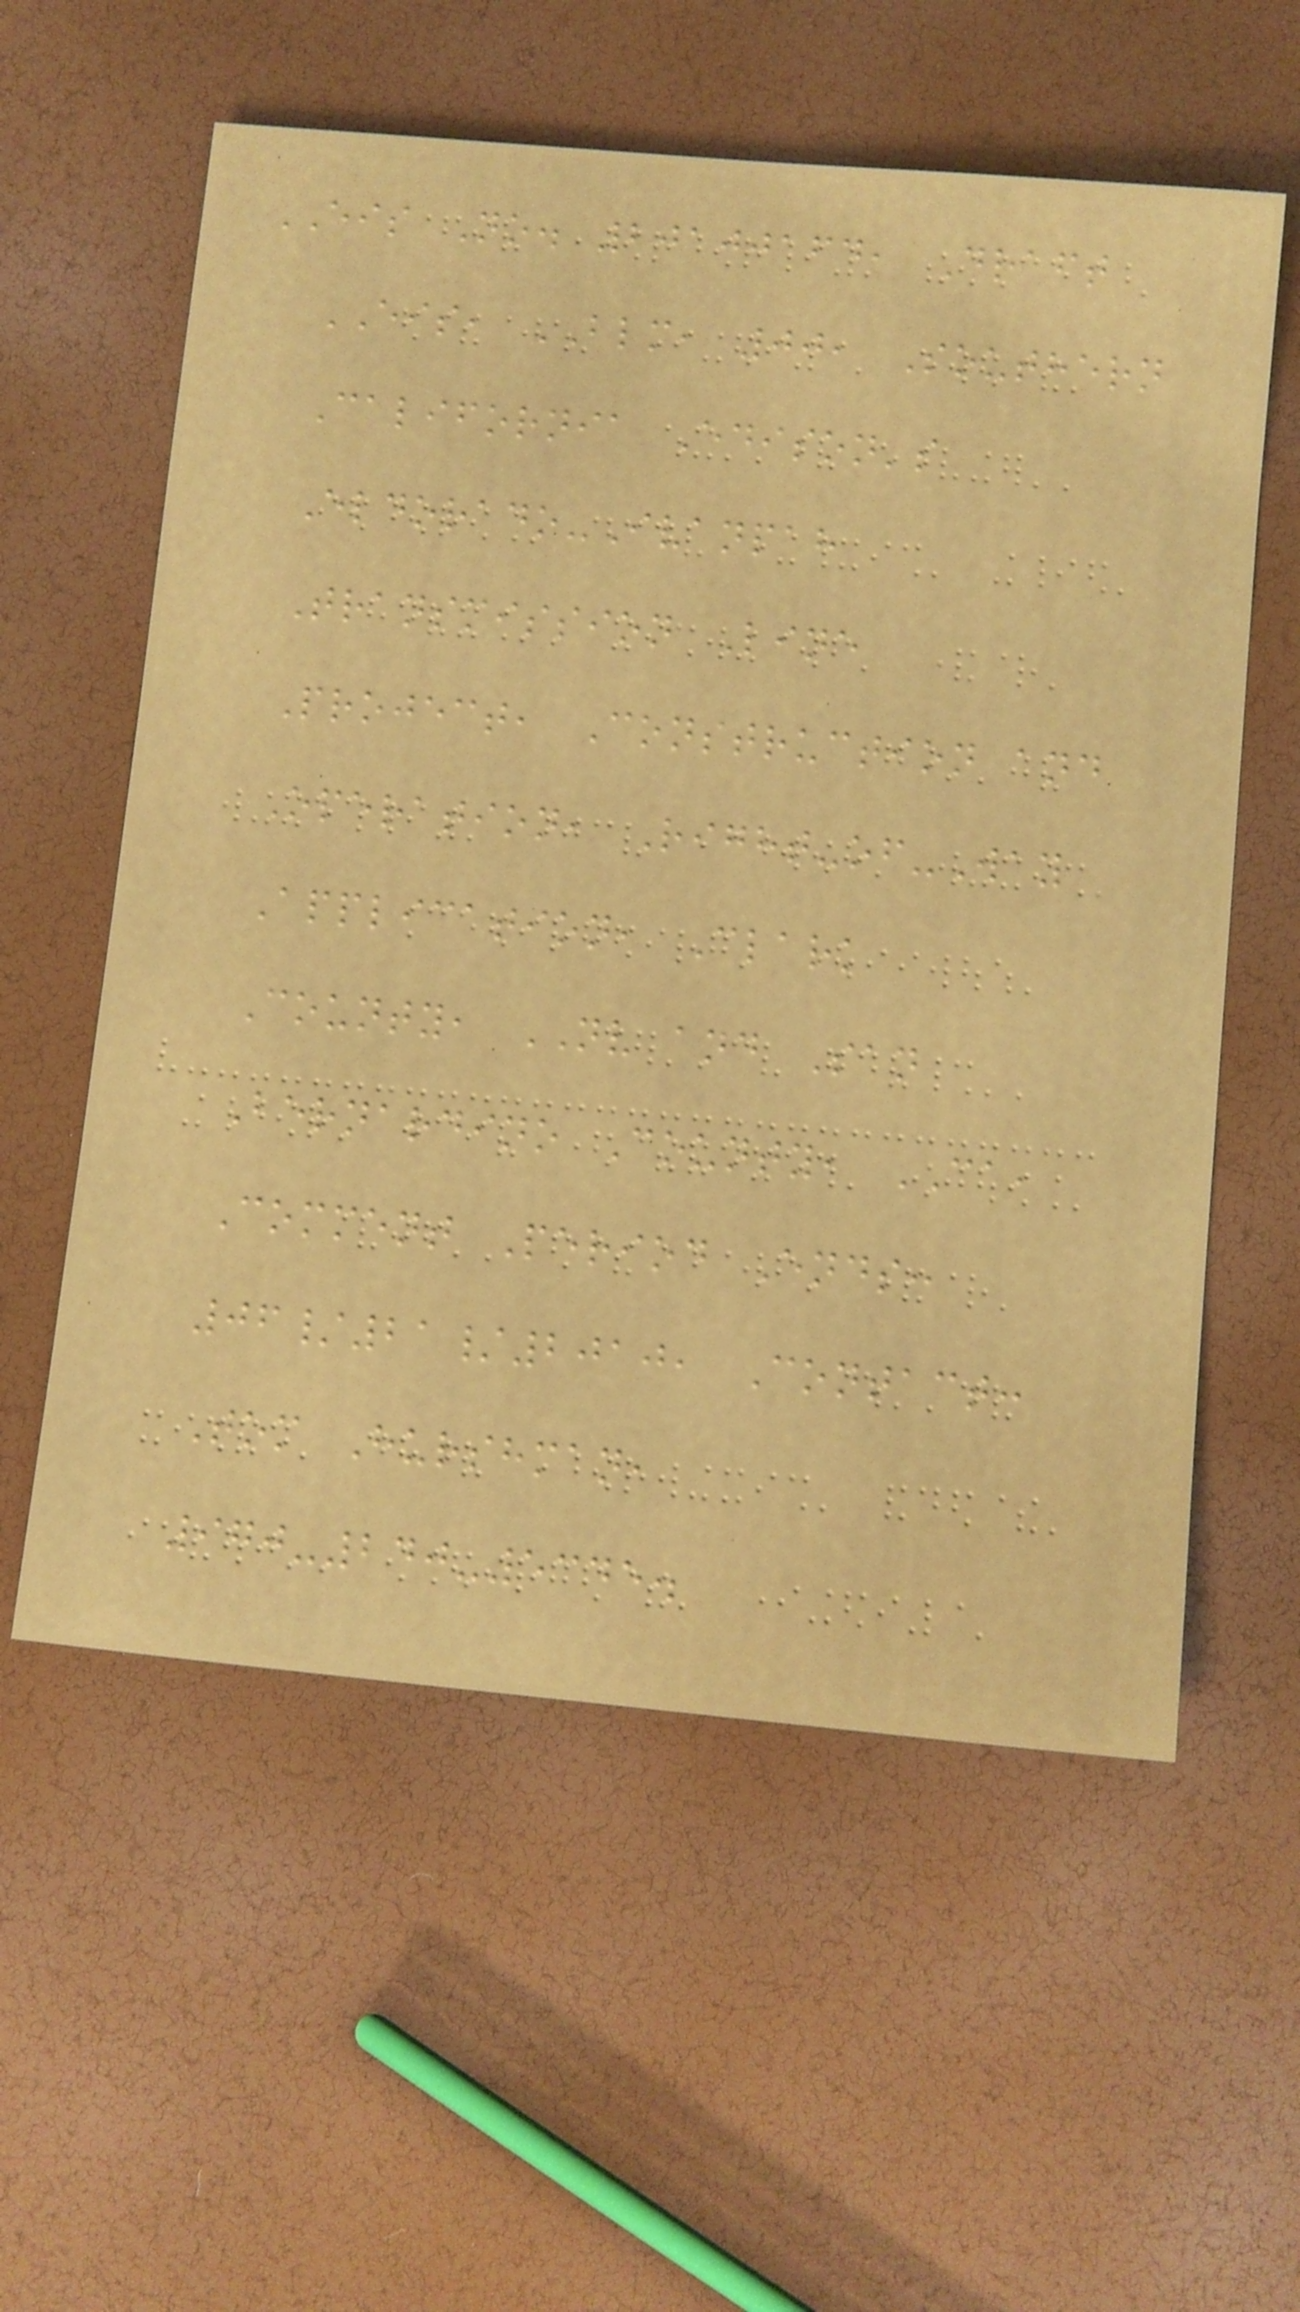EIS No. 20100164, Draft
EIS, BLM, 00, Southern
California Edison's
Eldorado-Ivanpah
Transmission Line
Project, Construction and
Operation, Right-of-Way
Application, Clark
County, NV and San
Bernardino County, CA,
Comment Period Ends:
06/21/2010, Contact:
Tom Hurshman,
970-240-5345.
